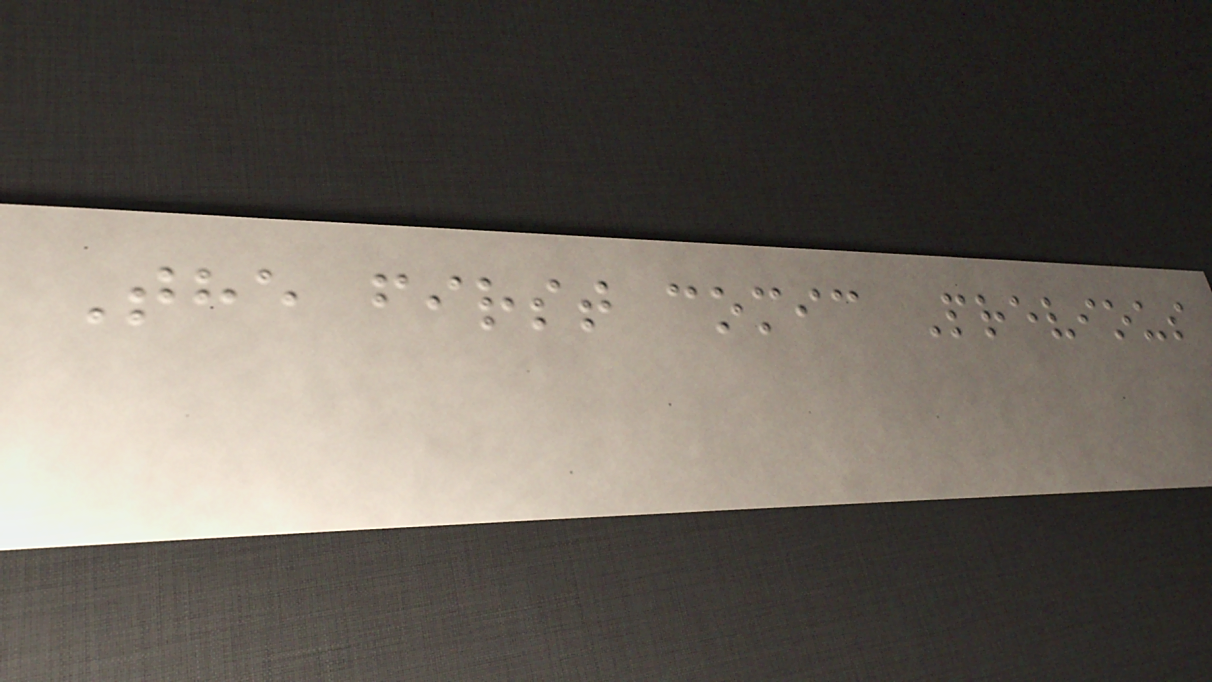The first comic Previous
